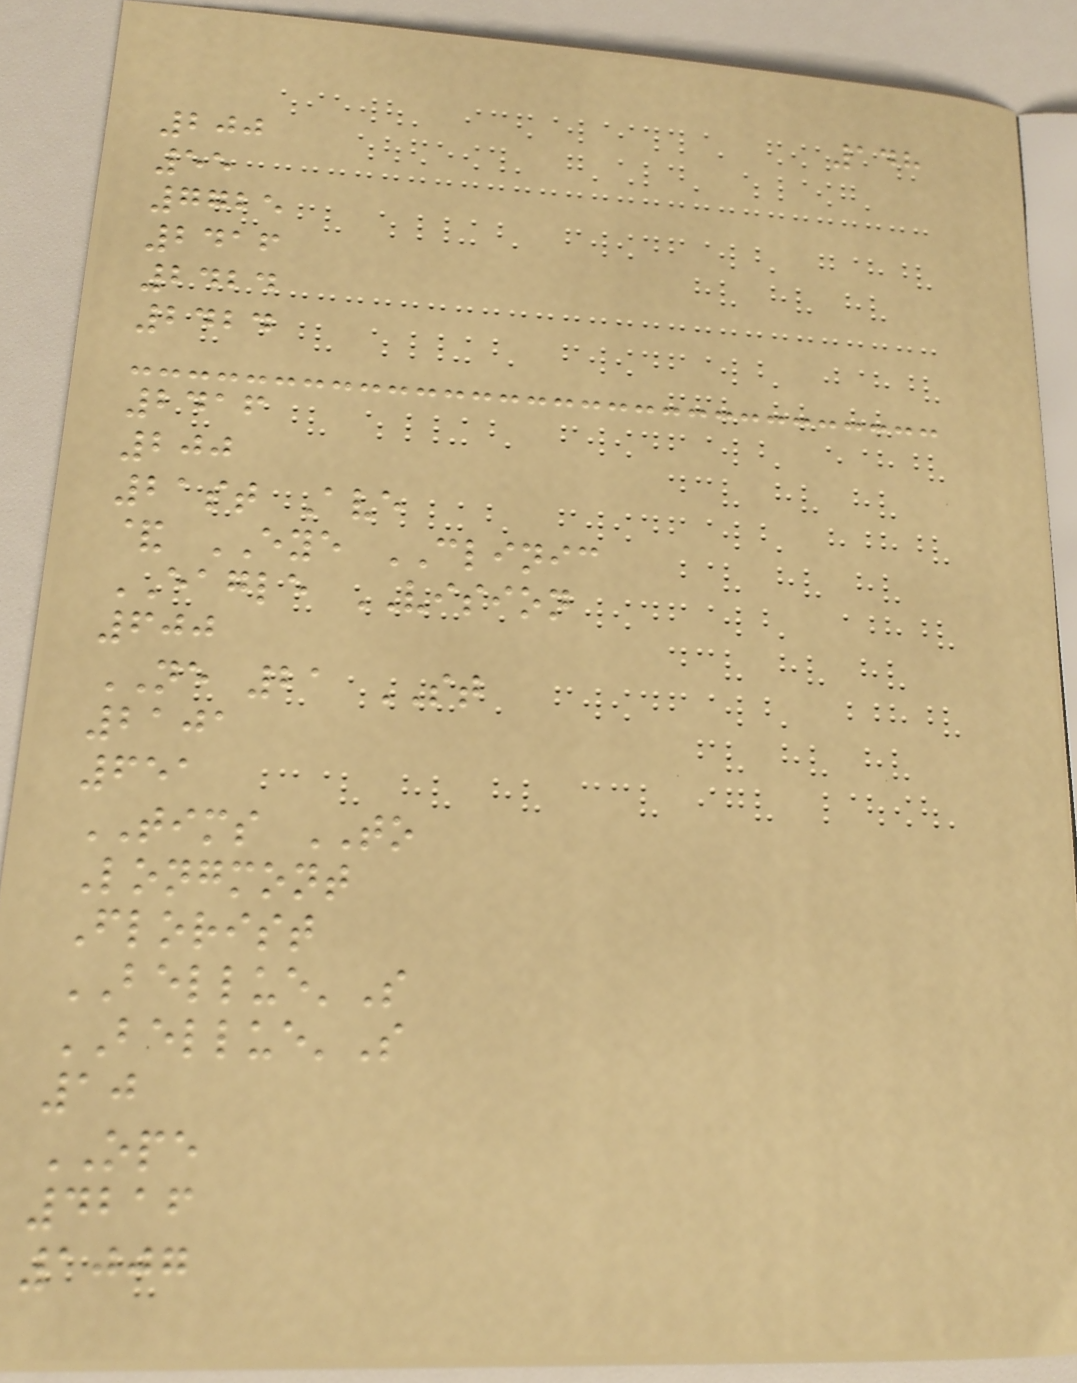148
200
55
7725
2416
2424
2424
2416
200
21st Ave
& EYE CLINIC
EAGLE VISION
600
NE 21 ST
2101
651
TIMS TO
Longmont
Florist
BELLUE'S
BELLUE'S
10
OPE
4216
1007
